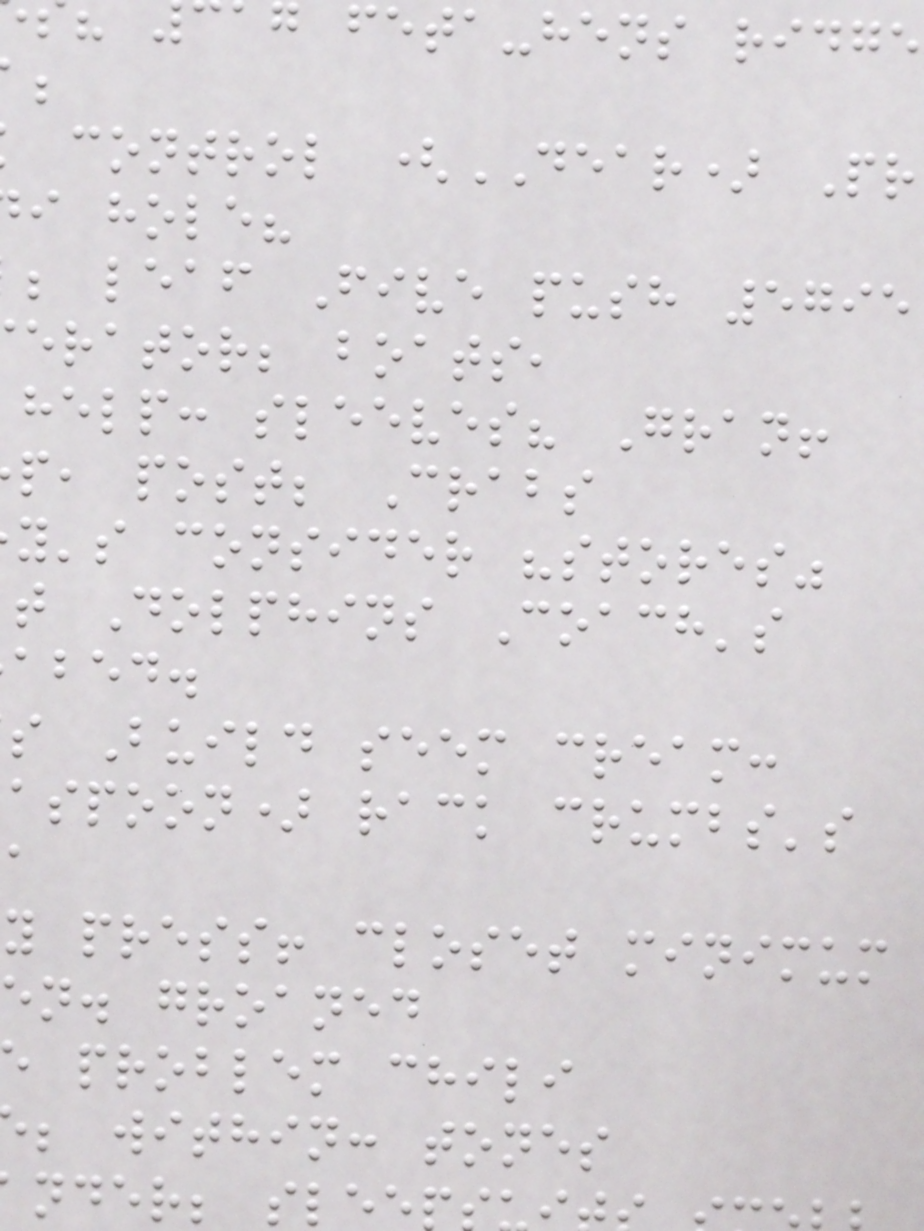g feta-hens ridge
control (DEAR) Pr
i hole?
; leaf Five push 5795
erator; boats,
help: sleeves? Gran!
p, post; Crabs
y's consider "stores"
t Dolphins Coach's
abed.
s Build seem cream:
aspoon) rack crumbs's
y press! closet minimum
en. groaned
problem chili
; within: tones
nder; slee
